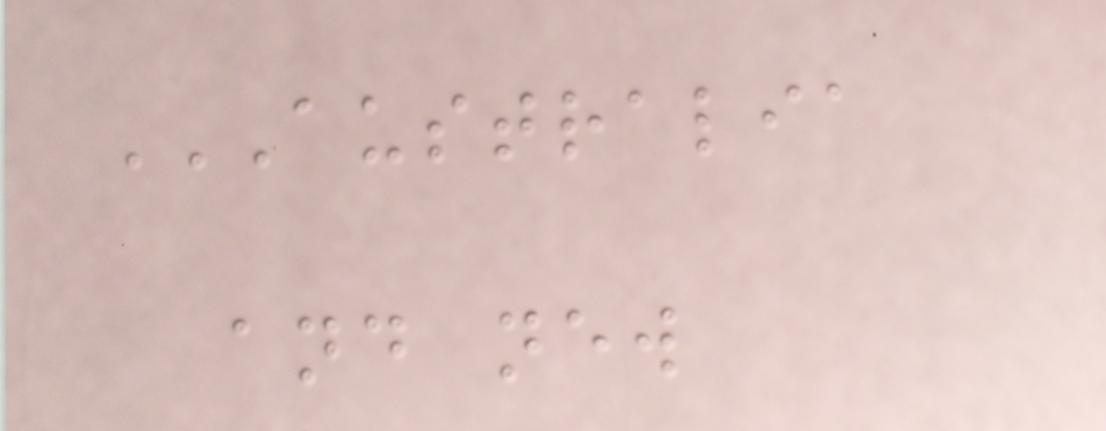AUSTRALIA
AND NEW
